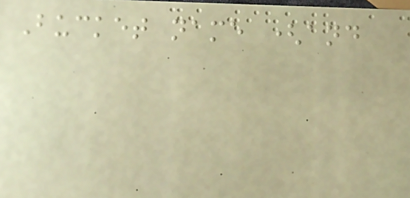Bucket name (and
